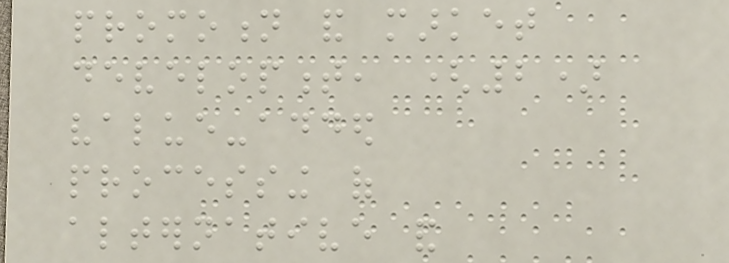promotion and market
development, (2)
value-added
processing of
alternative and
